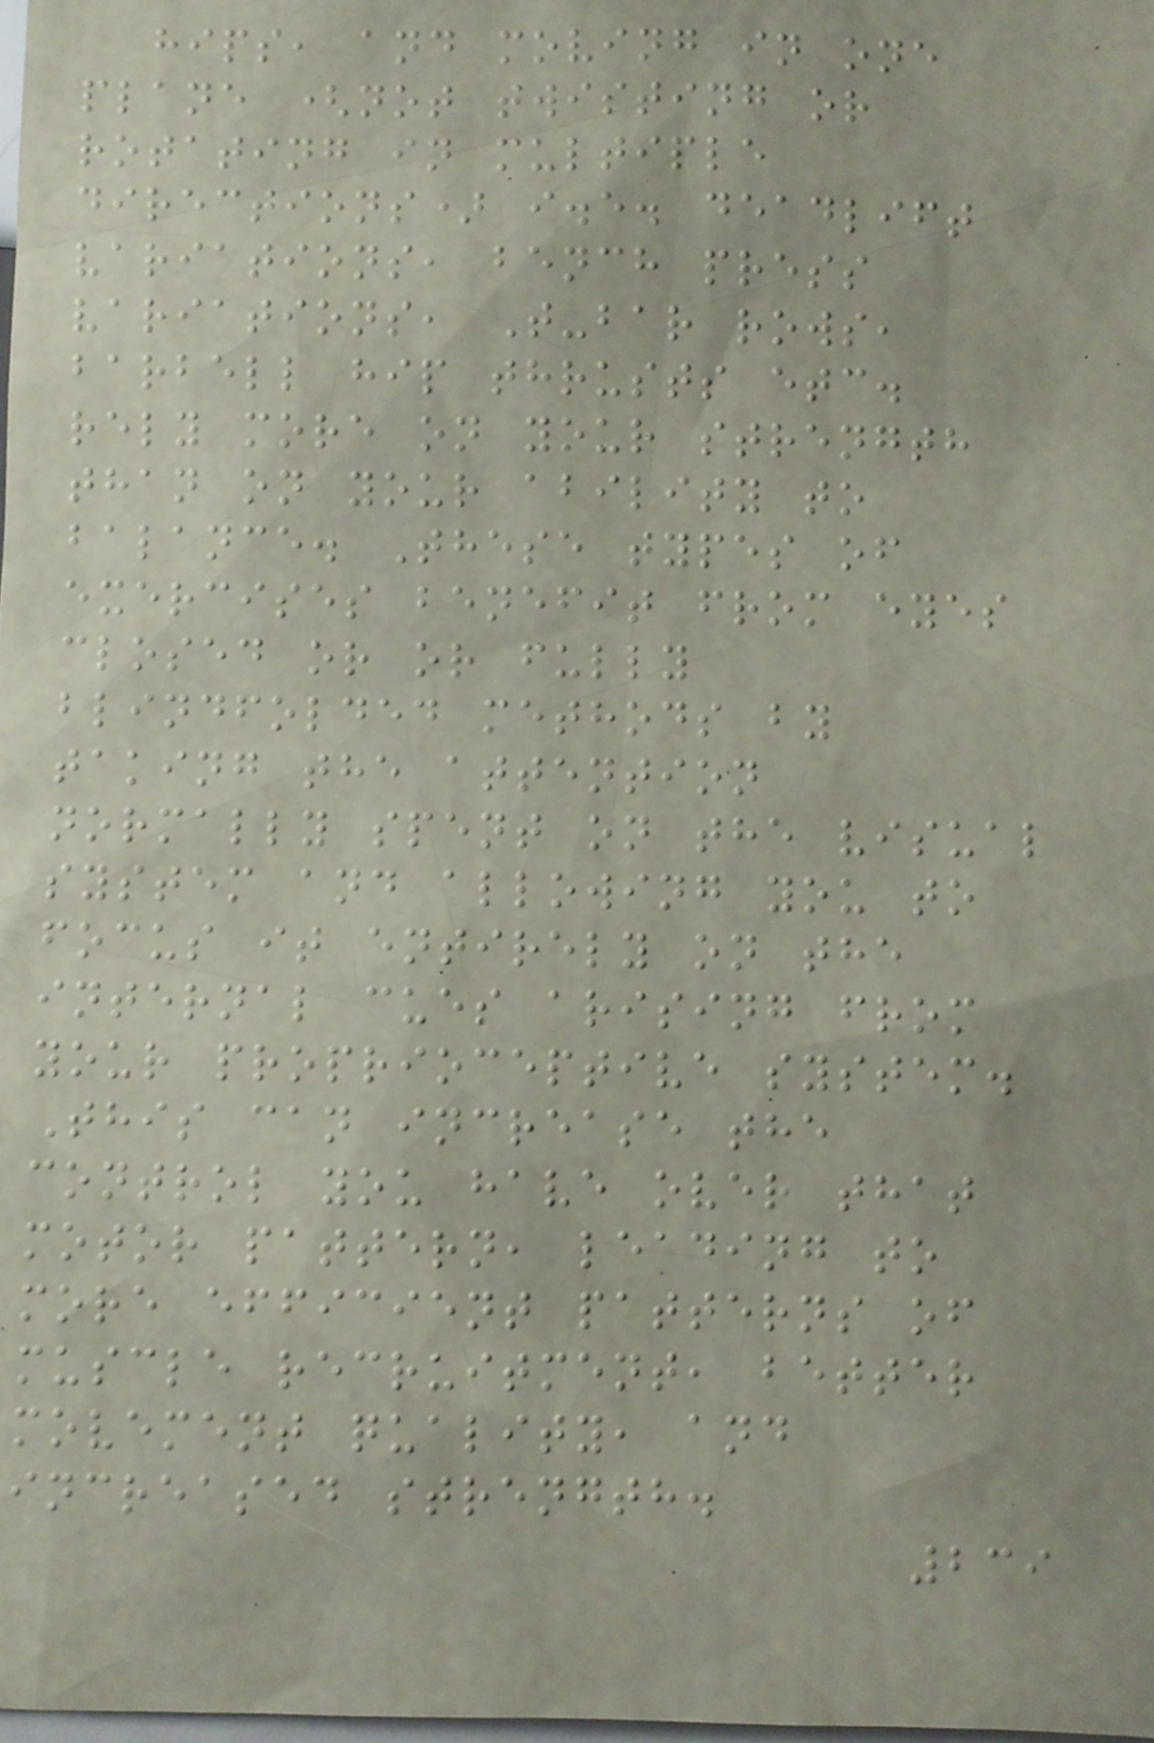hips, and moving in one
plane (not twisting or
rotating in multiple
directions) i.e. deadlift
variations, bench press
variations, T-bar rows,
barbell hip thrusts etc.
rely more on your strength
than on your ability to
balance. These types of
exercises benefit from eyes
closed or or fully
blindfolded methods by
taking the attention
normally spent on the visual
system and allowing you to
focus it entirely on the
internal cues arising from
your proprioceptive system.
This can increase the
control you have over that
motor pattern, leading to
more efficient patterns of
muscle recruitment, better
movement quality, and
increased strength.
239
